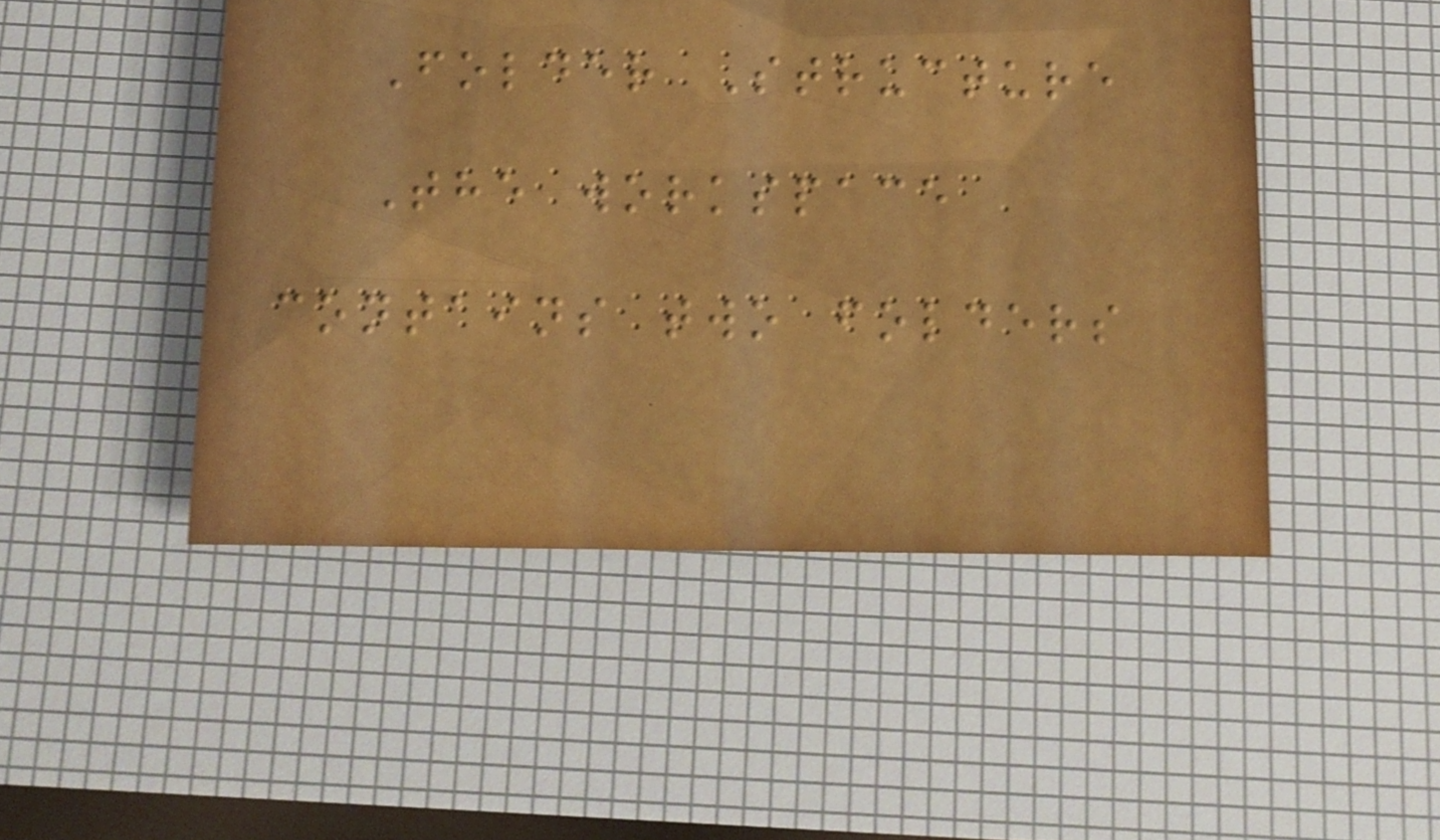Folder Structure
The workspace
contains two folders
